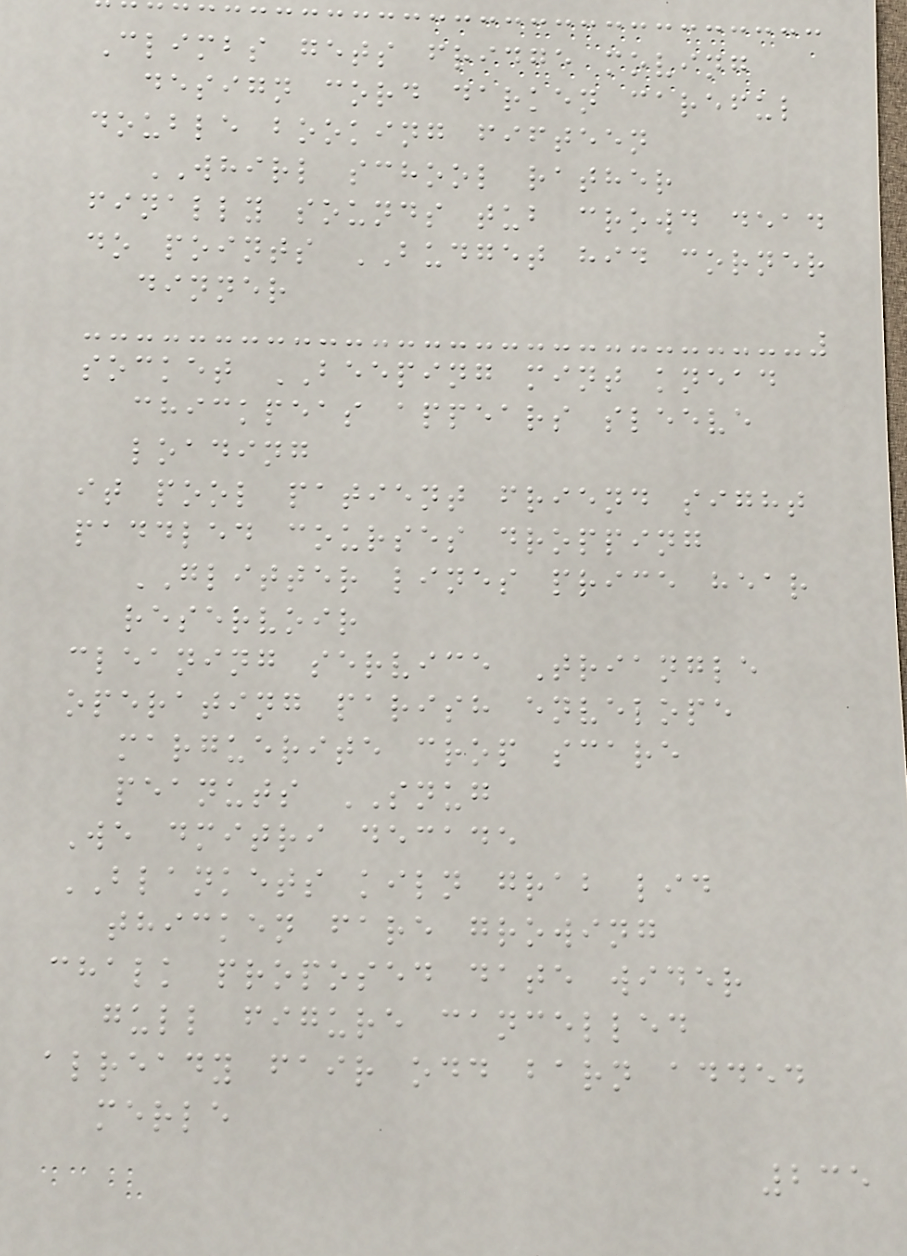Climbs gets fridge moving
design cord darken careful
double booking fifteen
WHIRL school rather
finally sounds tub crowd dead
do points BUDGET hid corner
dinner
socket BEEPING mint knead
chickpeas appears sleeve
loading
it pool patient friend sight
paddled courses dropping
GLITTER lines price hear
reservoir
cleaning service Triangle
operating parish envelope
marguerite crop scare
peanuts SNUG
We dmitri decade
BLANKETS kiln grab lid
thicken fare growing
chalk proposed date wider
gull figure cancelled
already fair odd barn added
merle
235
